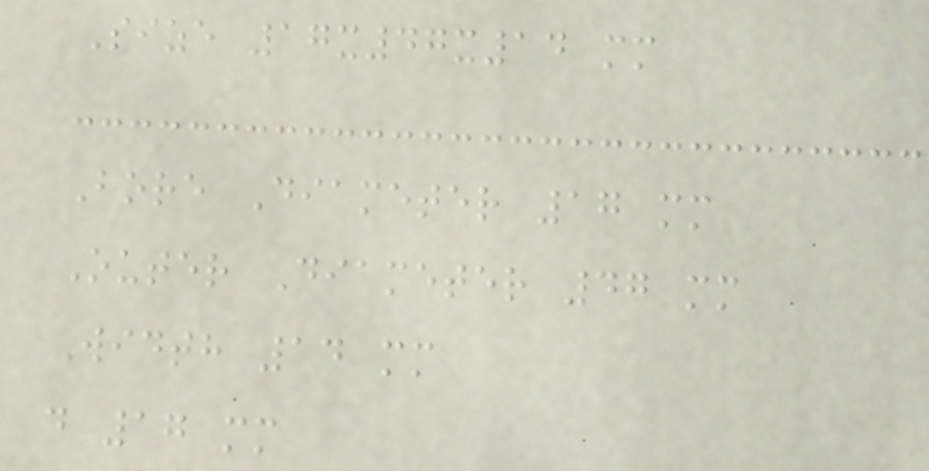Size 17x47x14 mm
Bore Diameter 17 mm
Outer Diameter 47 mm
Width 14 mm
d 17 mm
